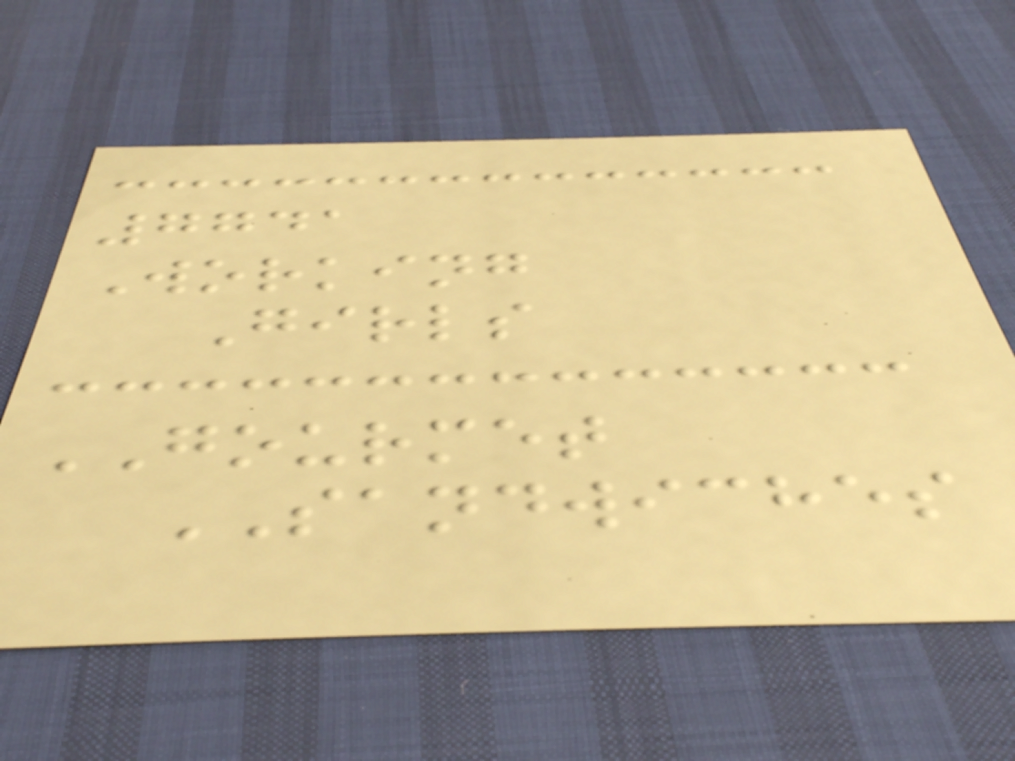7741
Working
Girls
GOURMET
SANDWICHES
